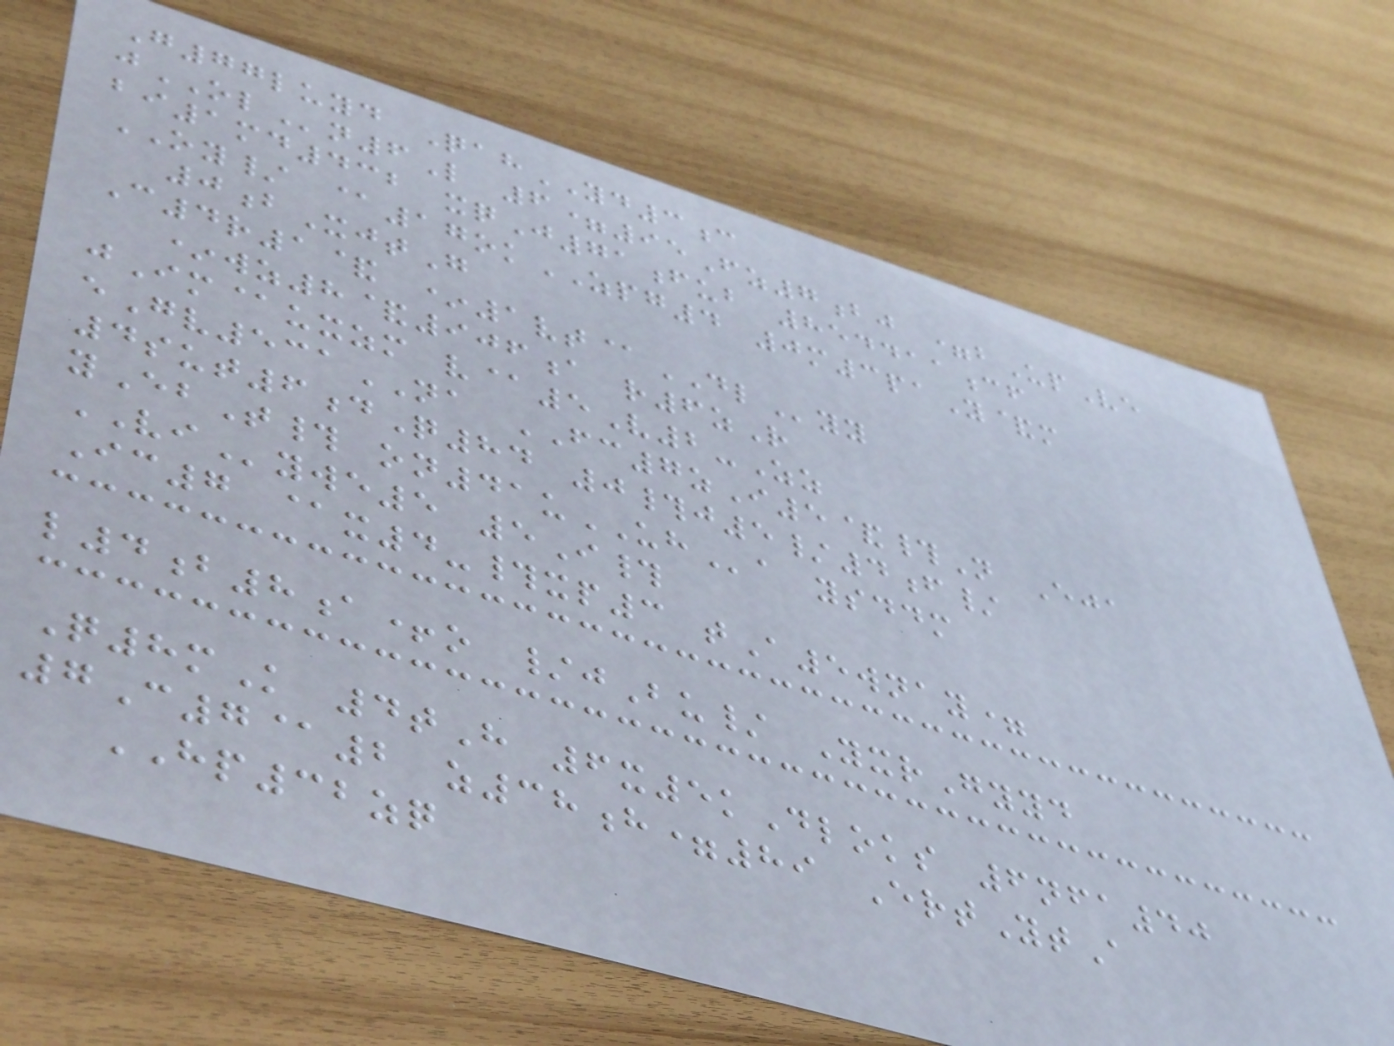G77luyd QahYD3c
jOLn6L 6=95Fz7bj =bUpVe
bi1md432 xqJ71fub 854411cf
OY/ @17okZPG4 0m3paY&m
0bXjtG
C4r1& *1vt@DLyy
*wz8&906a r6zR
jIm@uxzm v@5V2-Zz
eGv531NA FC7zI5&#N Eja
4sut6dQ84 0#j5/4f/
yEbT# on41uUHa ysddm
VIywe5 5I#
Ic7 @x4-#xp3 tA5wnay=
l4b8a+o /jBu/ YxrGyyd
Q8mK 4tH 6x5kDloks 6nfa40
7C7@2 z38h=89 ErtYtA
HP32zq
